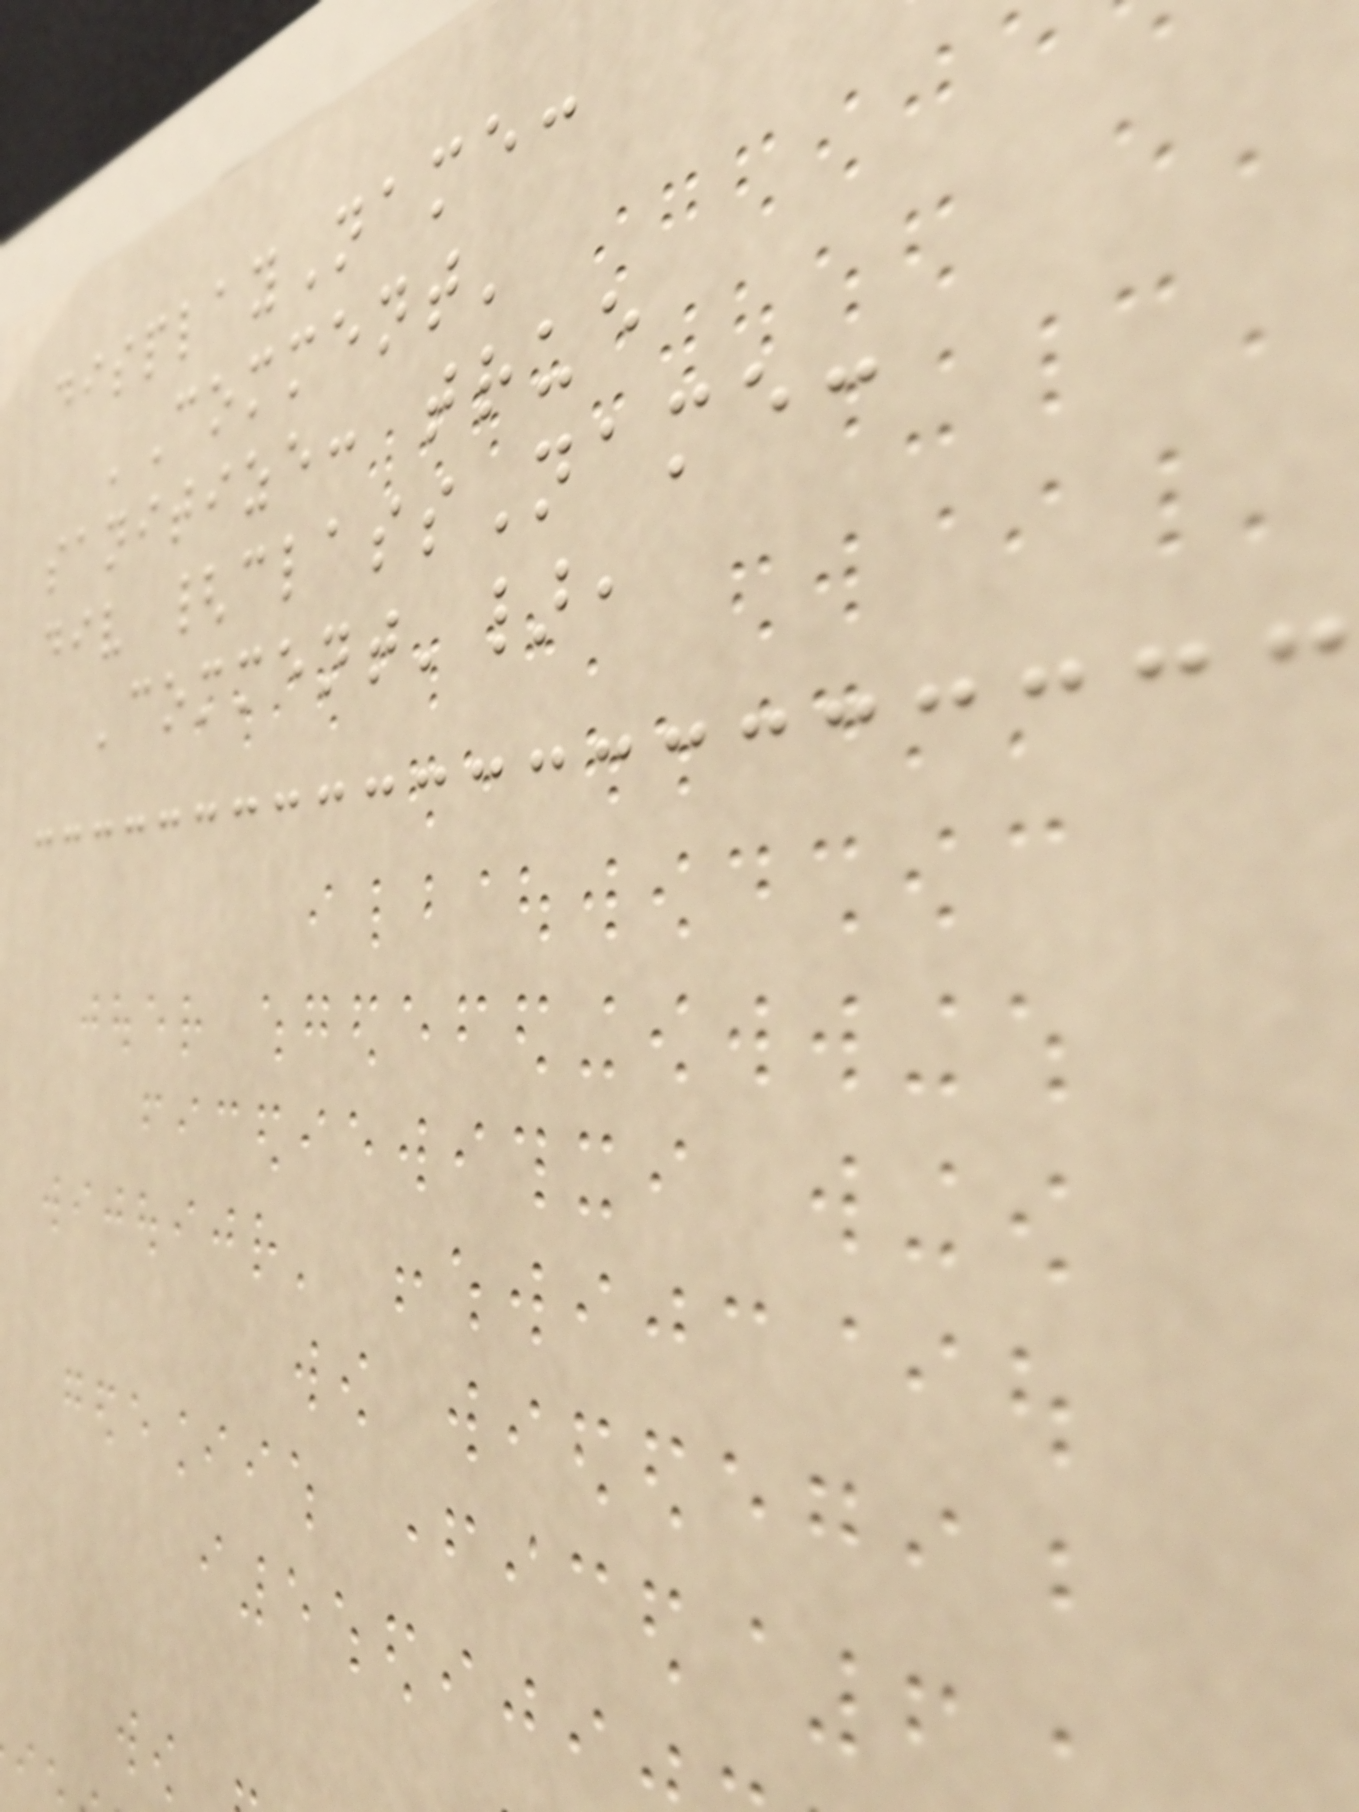displayName:
'Comment'
sanitize: true
div {className:
'comment'},
